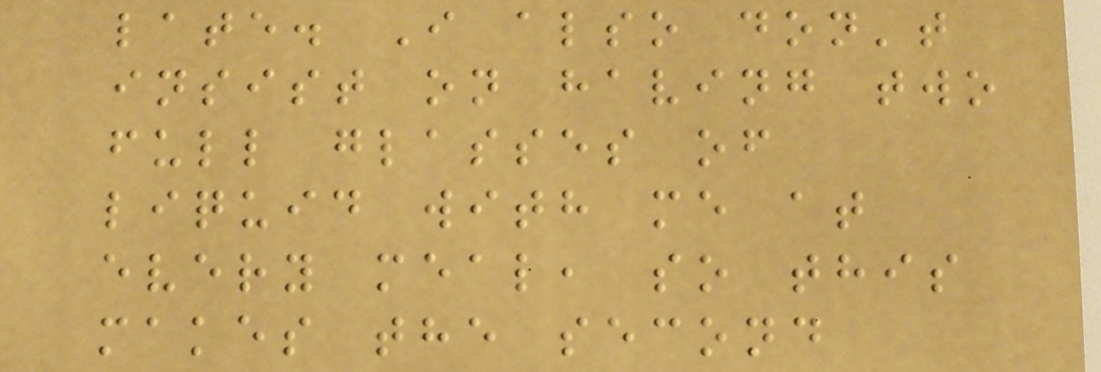late. I also don't
insist on having two
full glasses of
liquid with me at
every meal, so this
makes the second
